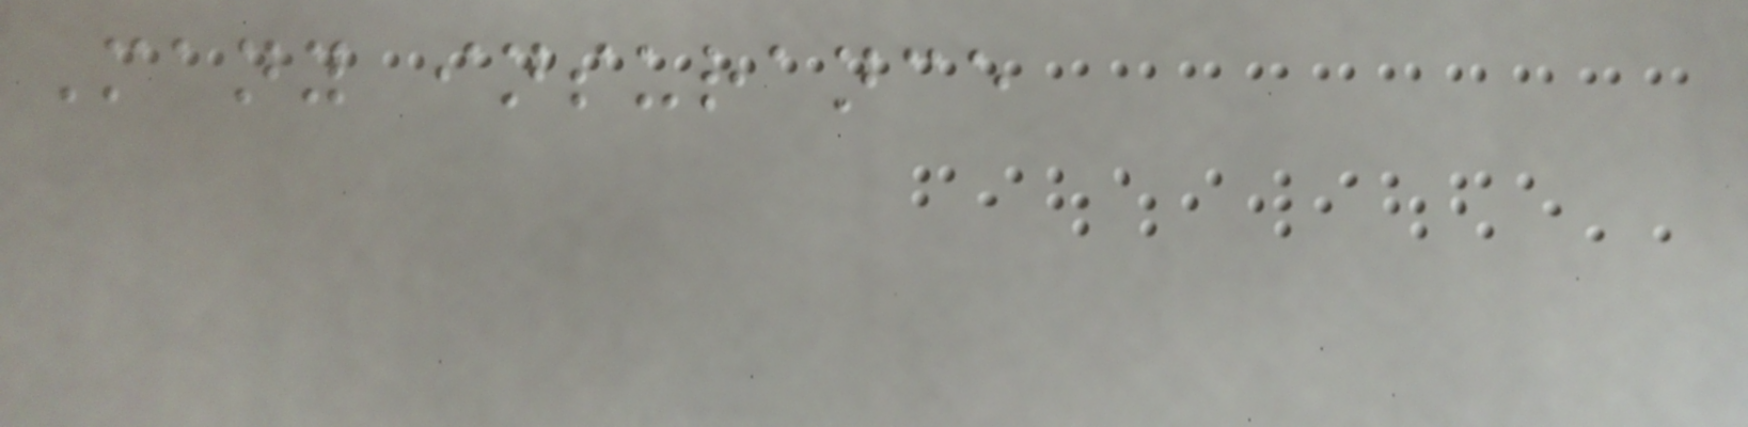Many insurance
